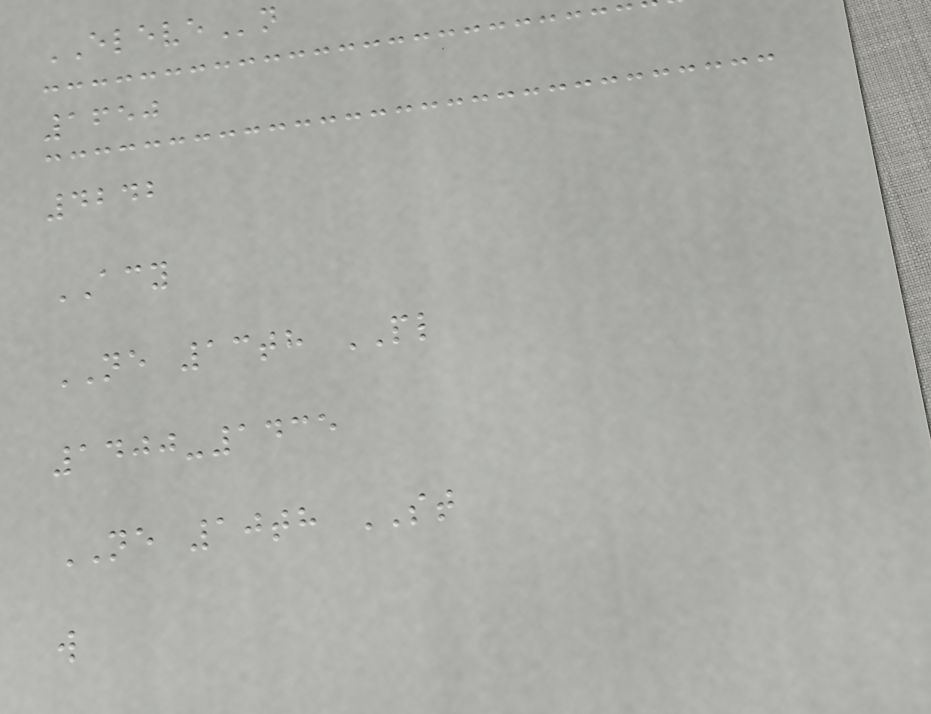ELEVEn
1650
4242
ACY
NE 13th PL
1400-1435
NE 10th ST
w
